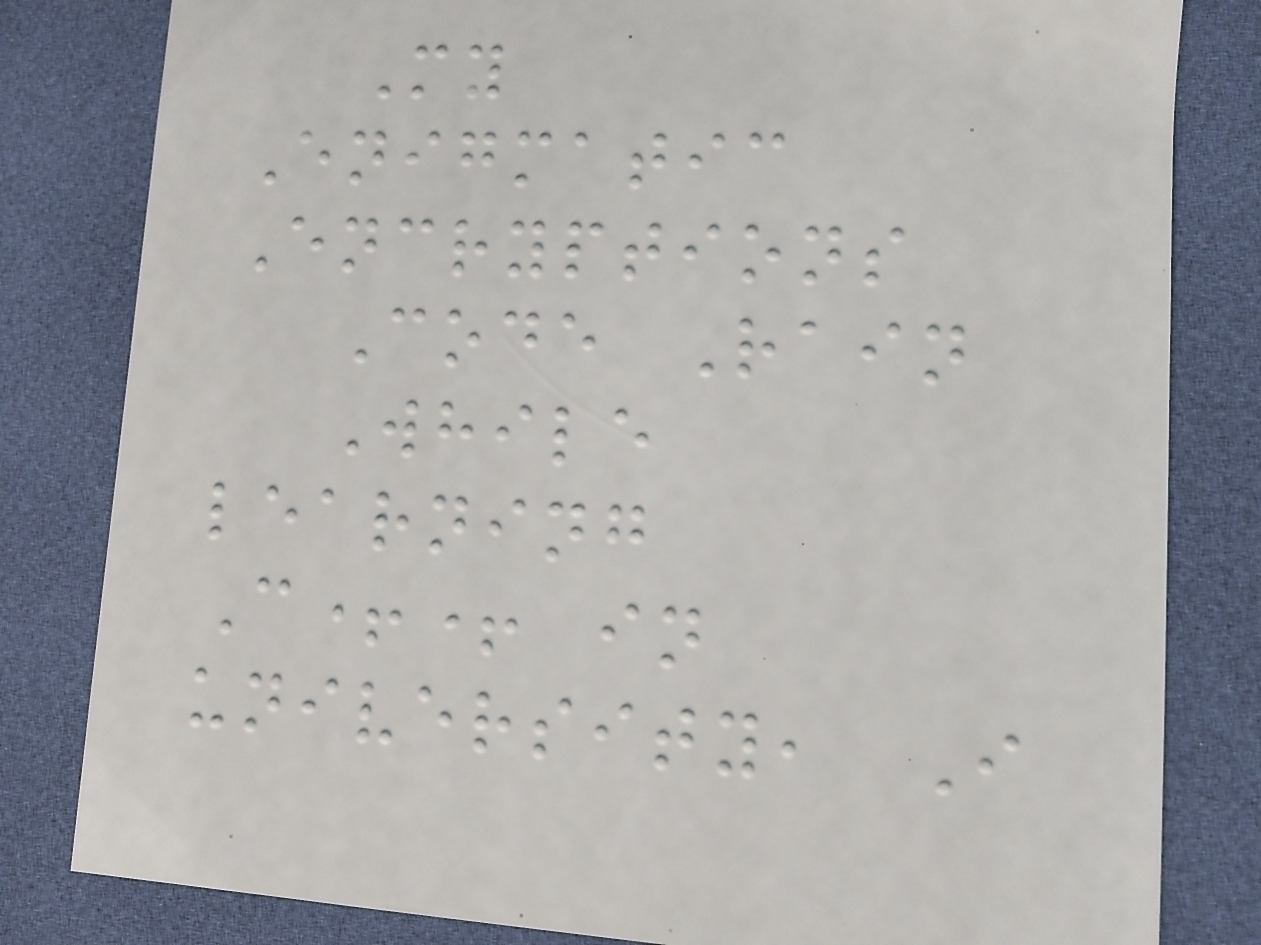My
Enigmatic
Encryptions
Code Rain
While
learning
C++ in
university, I
